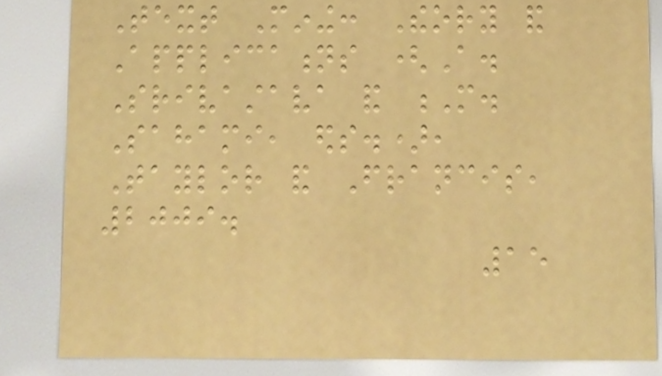Text Mining: Theory and
Applications (A.
Srivastava and M.
Sahami, eds.),
Taylor and Francis,
2009.
15
